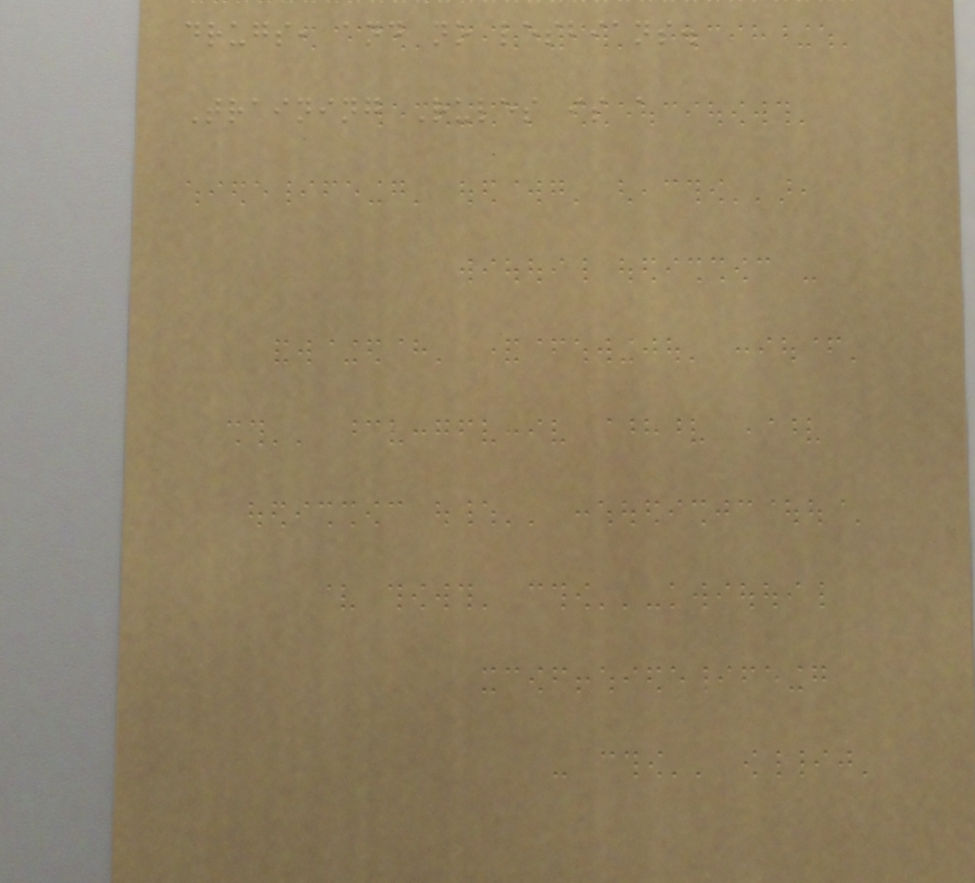drugs, and no lesbians.
Training Rules is a
